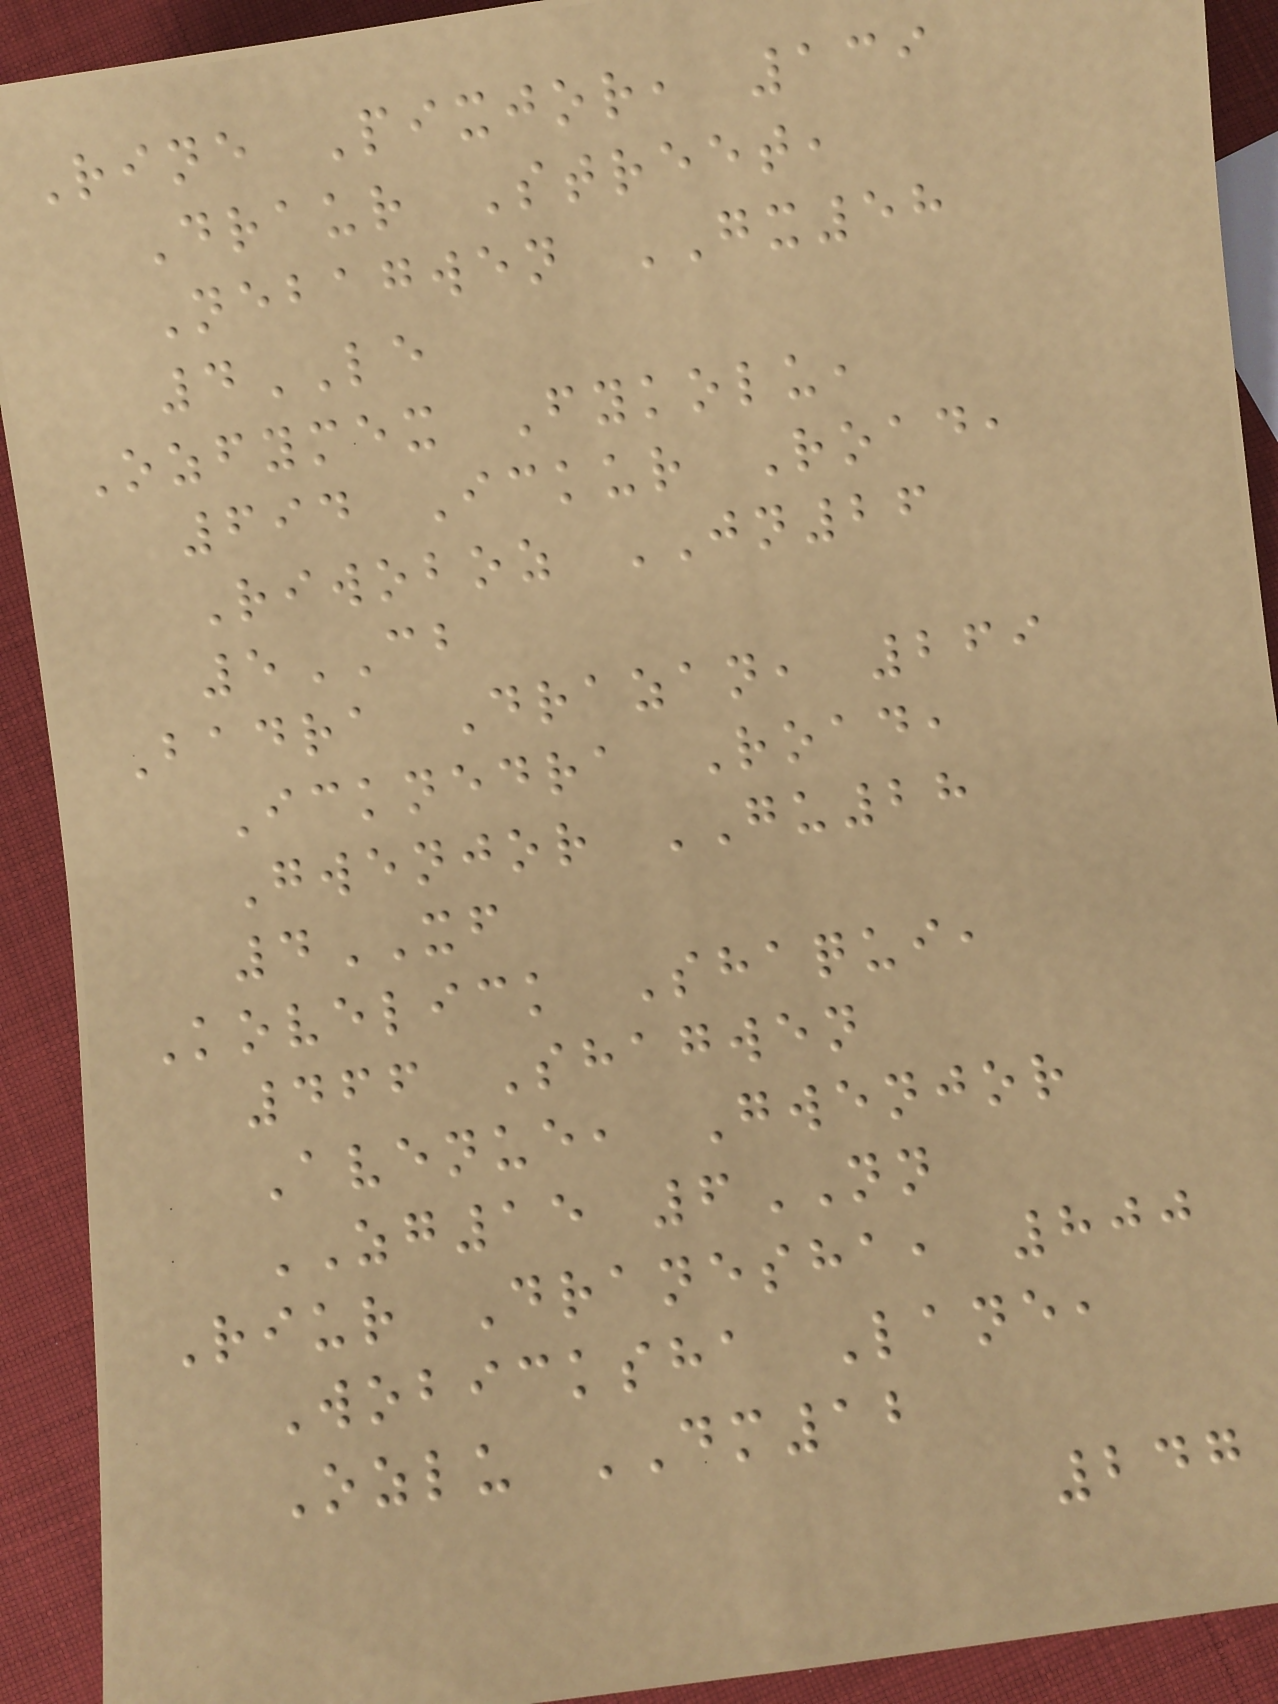Rine Pixjor, 139
Draur Street,
Nebagwen GX58
4LE
Ozfymex Fykolu,
694 Ickur Road,
Riwoboz JN26
5CB
Badra Drazan, 269
Icknedra Road,
Gwenjor GU28
4XF
Kovelick Shaqui,
466 Shagwen
Avenue, Gwenjor
ZG15 6NN
Riur Dranesha, 800
Wobicksha Lane,
Ozlu DM12
247
